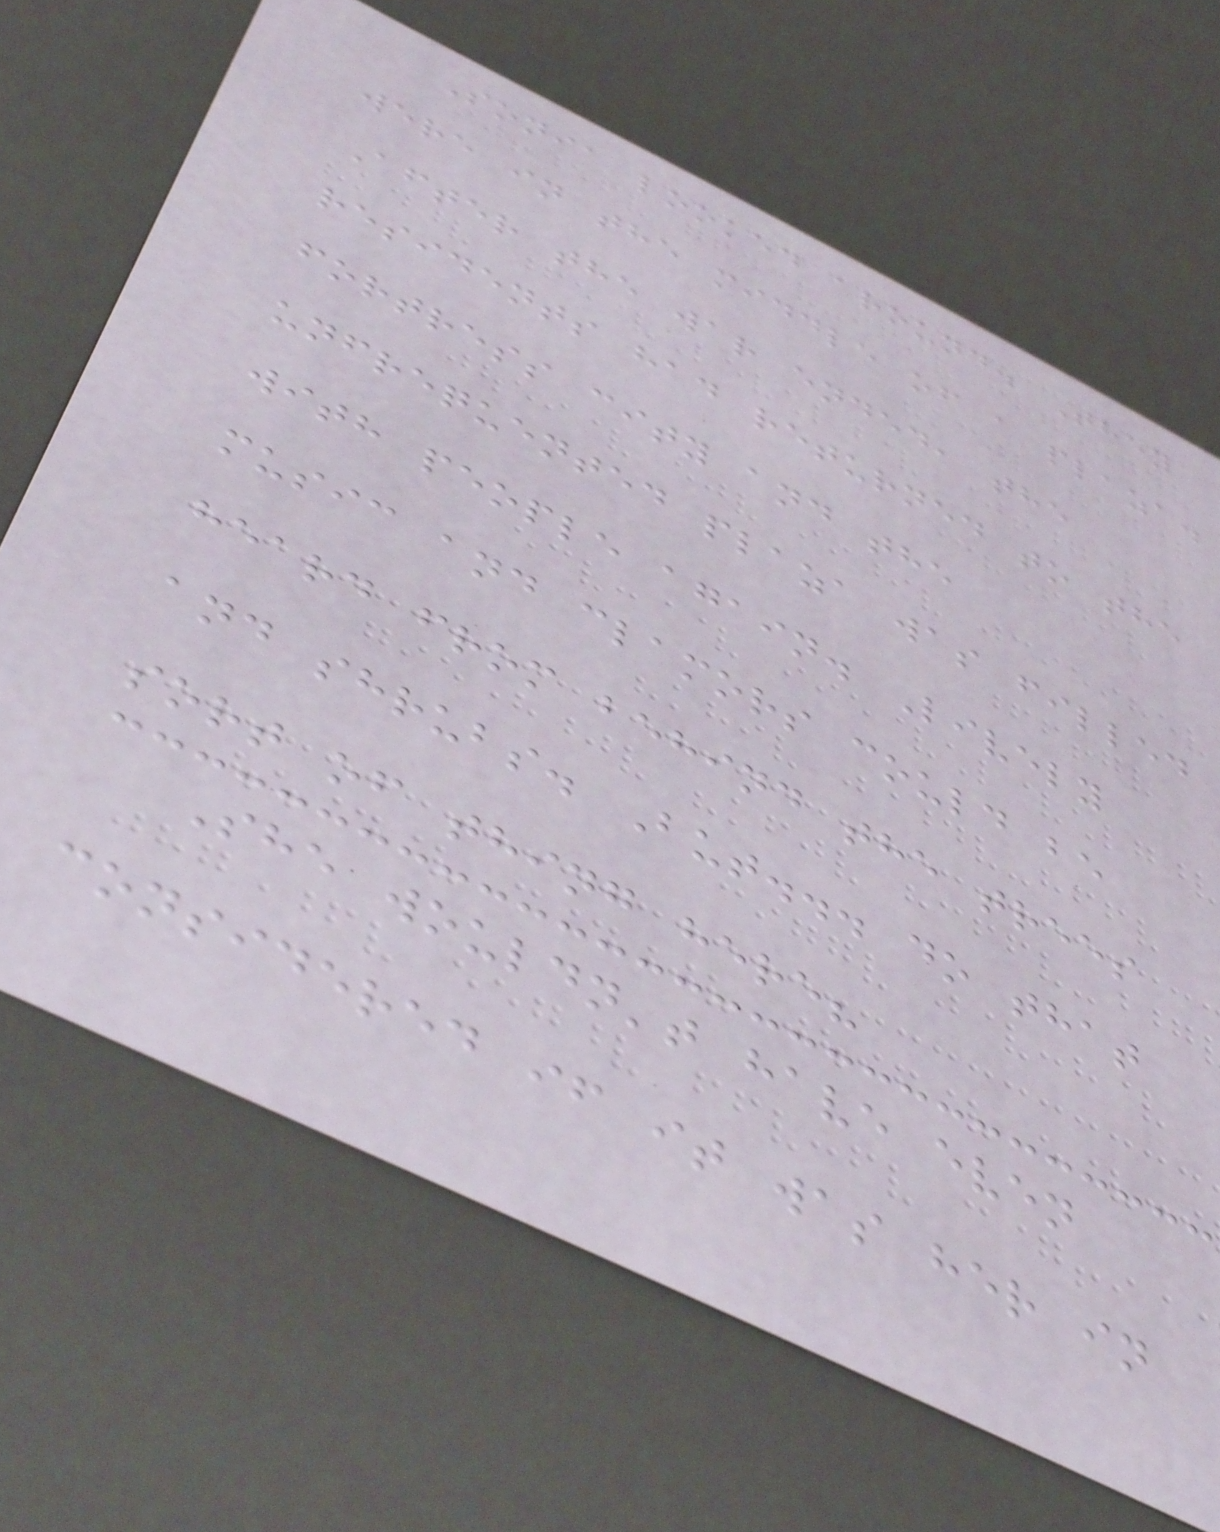Sonia looked around. They
were in the middle of a plaza.
After the war ended, the
residents had returned to the
fortress city and the
unfrequented plaza was filled
with people again. Lively
music and clamors could be
heard from behind the trees
and shrubs. But... do that
sort of thing here?
She wouldn't have even
considered if it was her in
